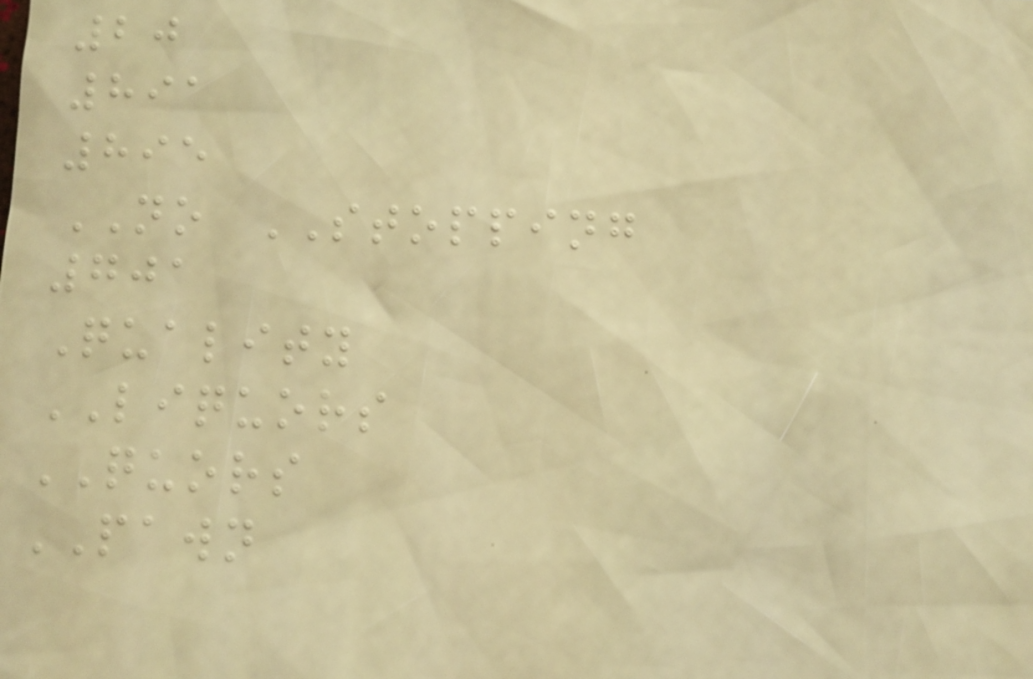20
891
895
NO STOPPING
701
Quality
LIQUORS
QUORS
PAWN
